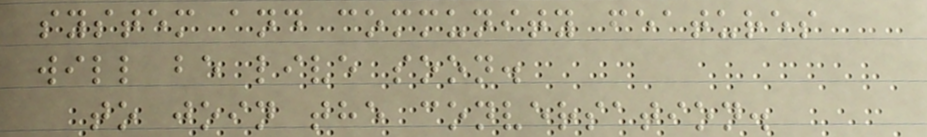system and community features
will be live soon.
to join the conversation.
